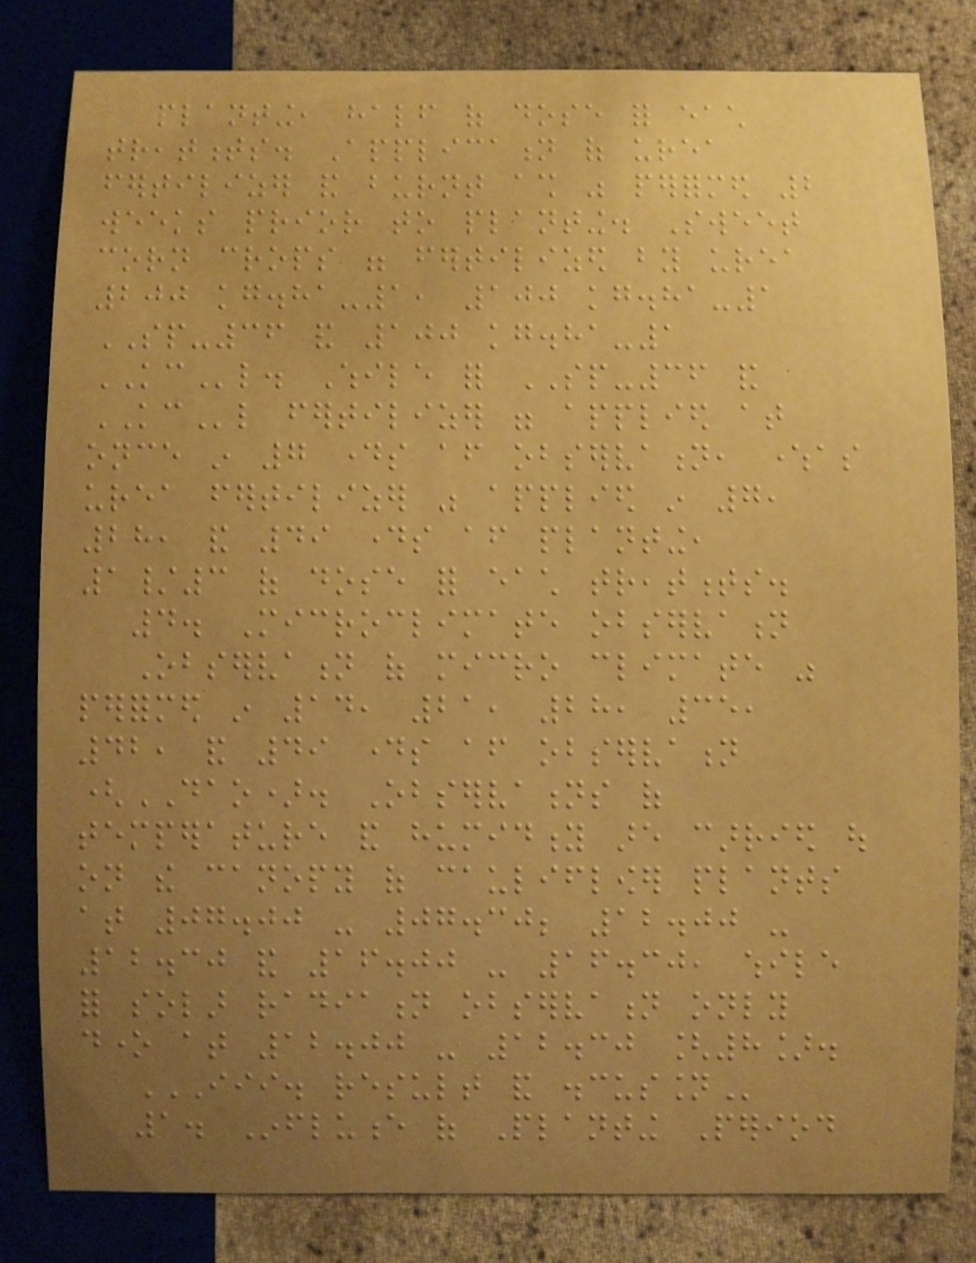planting, half of dose for each
treatments. Application of urea
fertilizer and burnt ash was performed 2
weeks prior to planting. Sweet
corn crops were fertilized by urea
200 kg.ha-1, 100 kg.ha-1
SP-36 and 100 kg.ha-1
KCl. While for SP-36 and
KCl fertilizer were applied at
once in 7 days after observation, whereas
urea fertilizer was applied in 7,
28, and 49 days after planting,
1/3 of dose for each treatments.
4. Microclimate observation
Observation of micro climate was
performed in 14, 21, 28, 35,
42, and 49 days after observation
(DAO). Observations of
temperature and humidity are carried out
on the canopy of cauliflower plants
at 07.00 - 07.30; 12.00 -
12.30 and 16.00 - 16.30, while
for solar radiation observation only
done at 12.00 - 12.30 [8].
III. RESULT AND DISCUSSION
1. Influence of Planting Period
